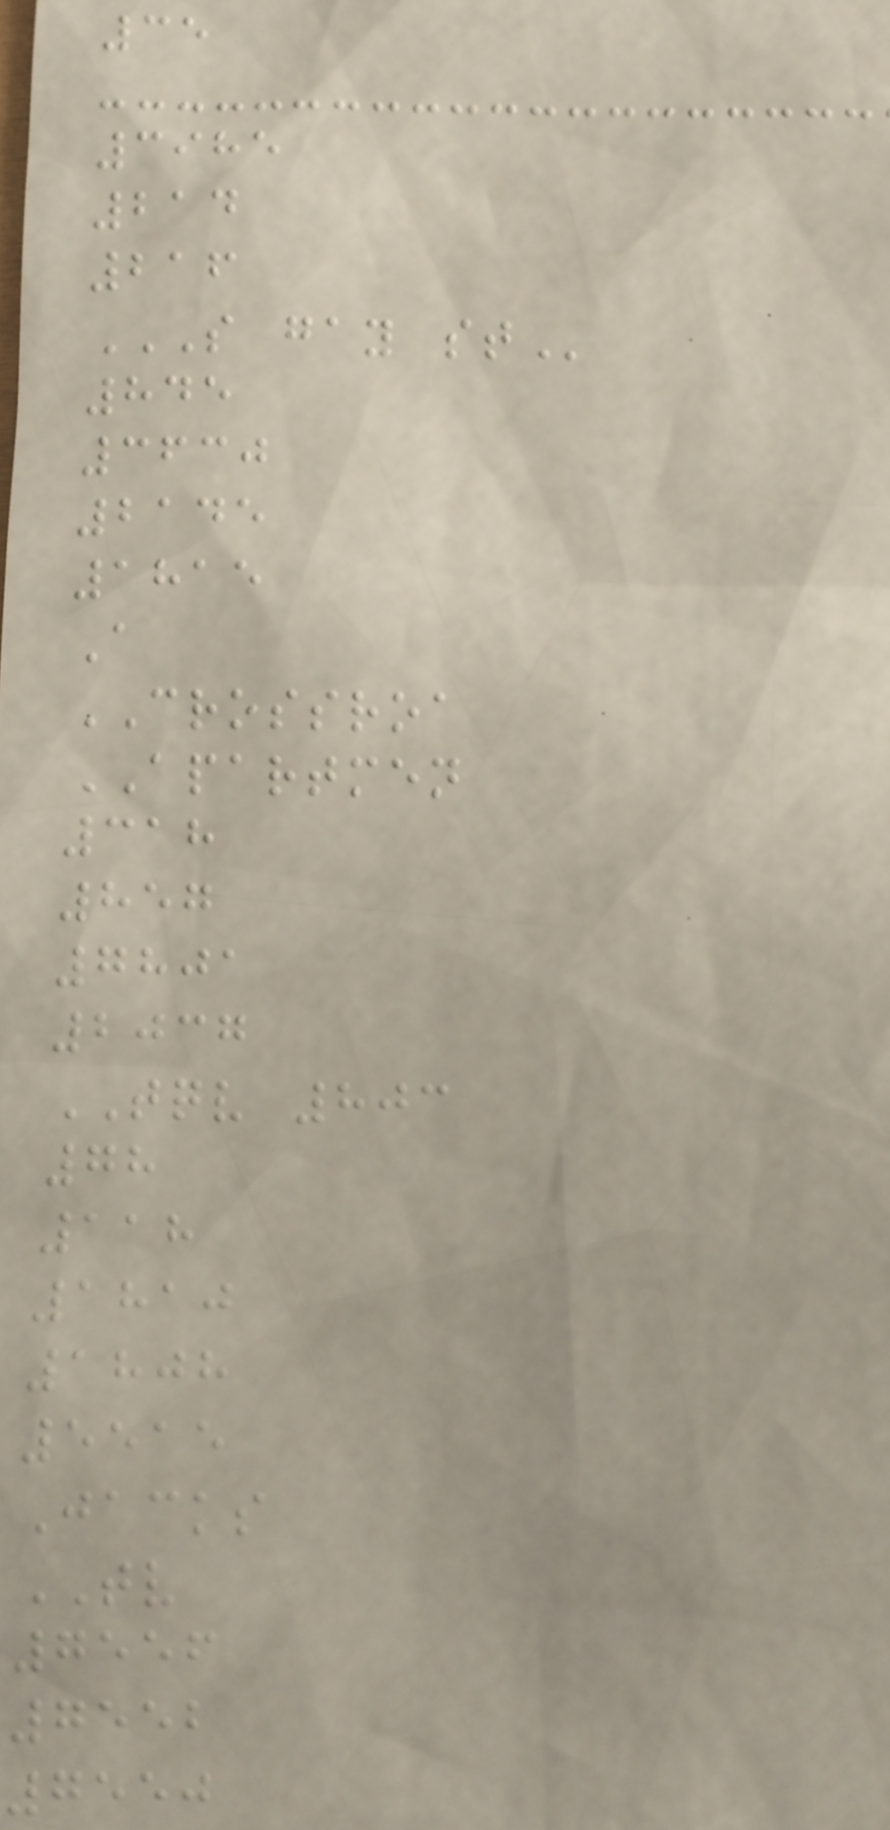35
3985
214
216
S GAY ST
845
3630
2145
1815
A
CROSSROA
APARTMEN
318
857
7801
2037
TQV 803
78
118
1810
1808
5515
Jacks
TV
7556
7552
7550
